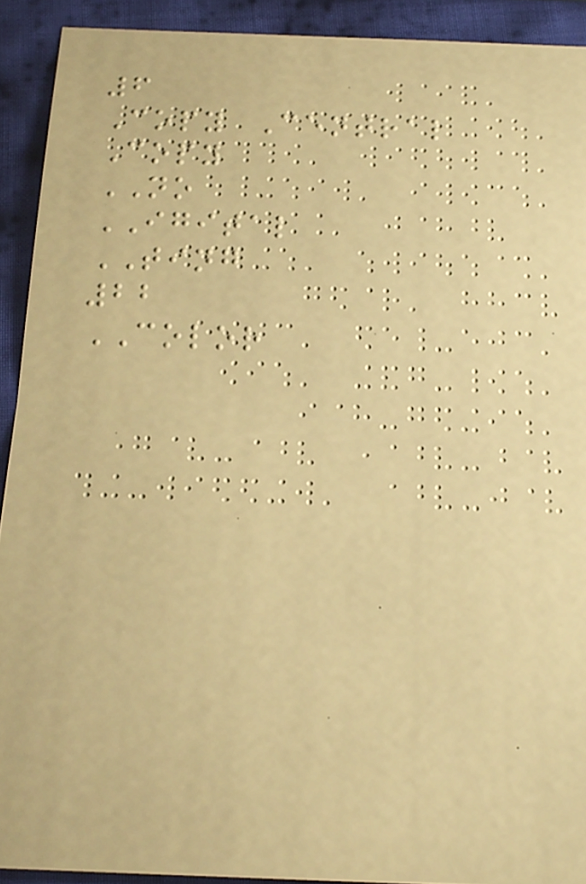6
Copy Central
Copy
NO
IGITAL
TING
22
COLOR
